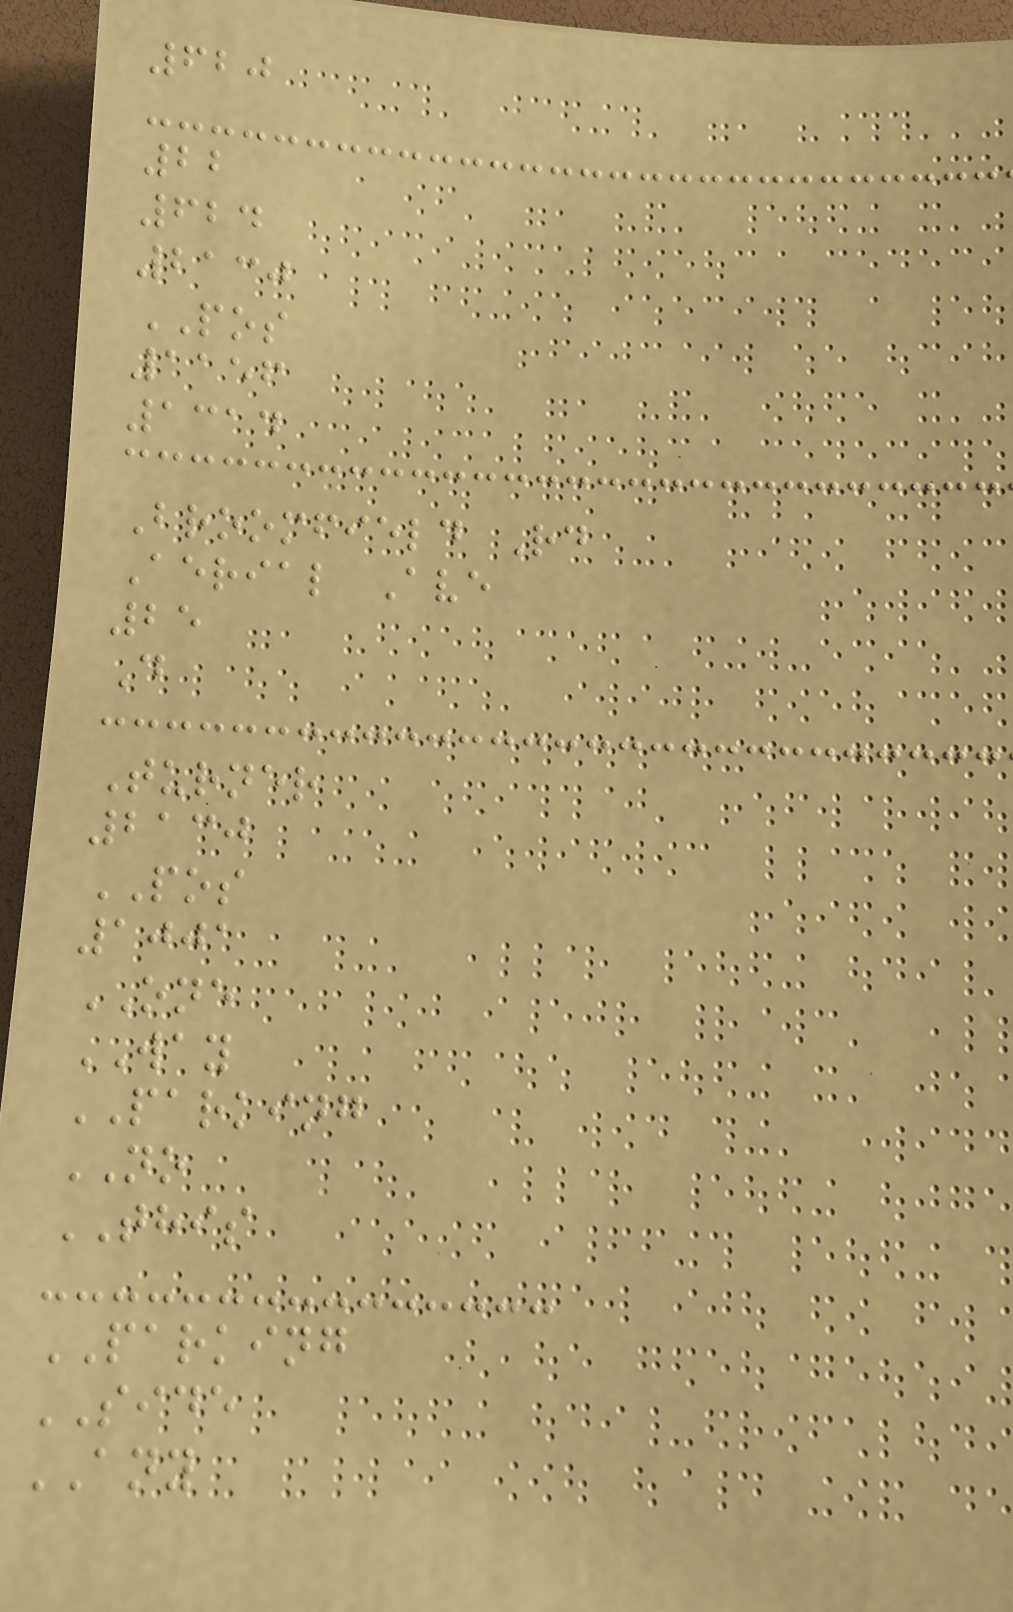620
22
624
2130
POS
1156
1314
Broomfield Rd
Aerial Ave
25
D
Turner
2130
POS
1001
ONE
WAY
PARKING
NO
THIS
PARKING
SIDE
ANY
